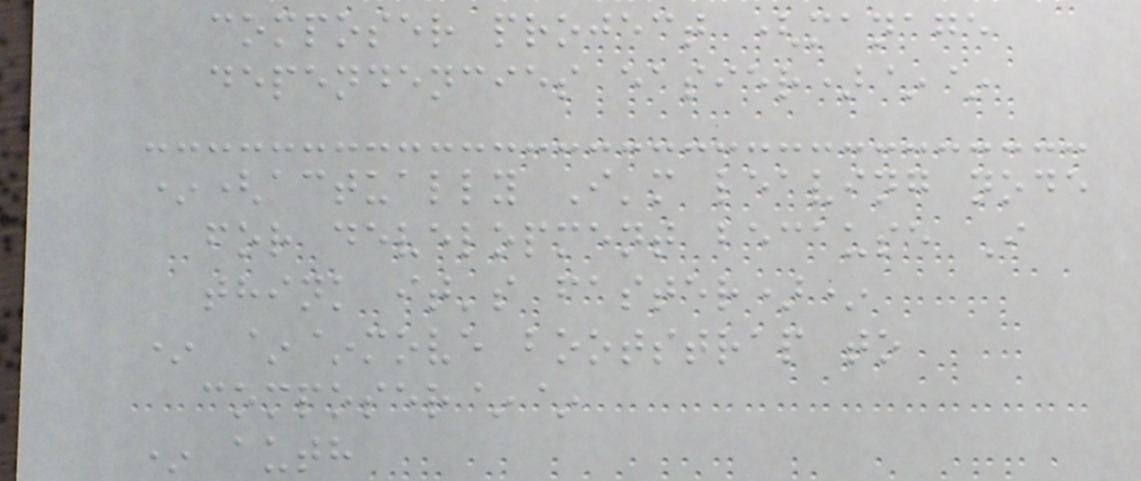composer project (manage
dependencies easier)~~
*(actually I'm leaving node
for development because I
think it's faster)*
* ~~move bootstrap to
composer~~
* auth
